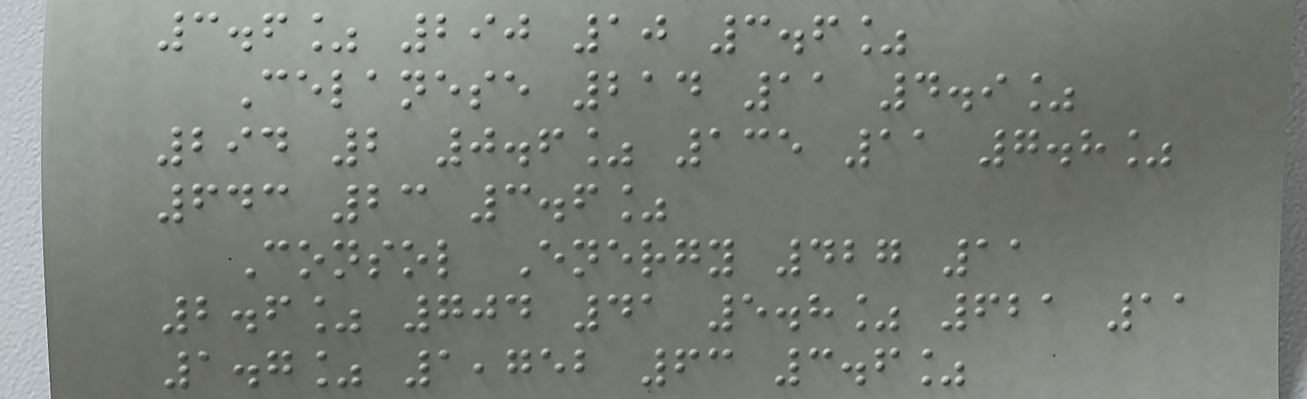3.6% 290 10 3.6%
Celanese 214 11 4.9%
294 2 0.6% 135 11 7.8%
643 23 3.6%
Consol Energy 427 11
2.6% 704 41 5.8% 621 11
1.7% 1,752 63 3.6%
